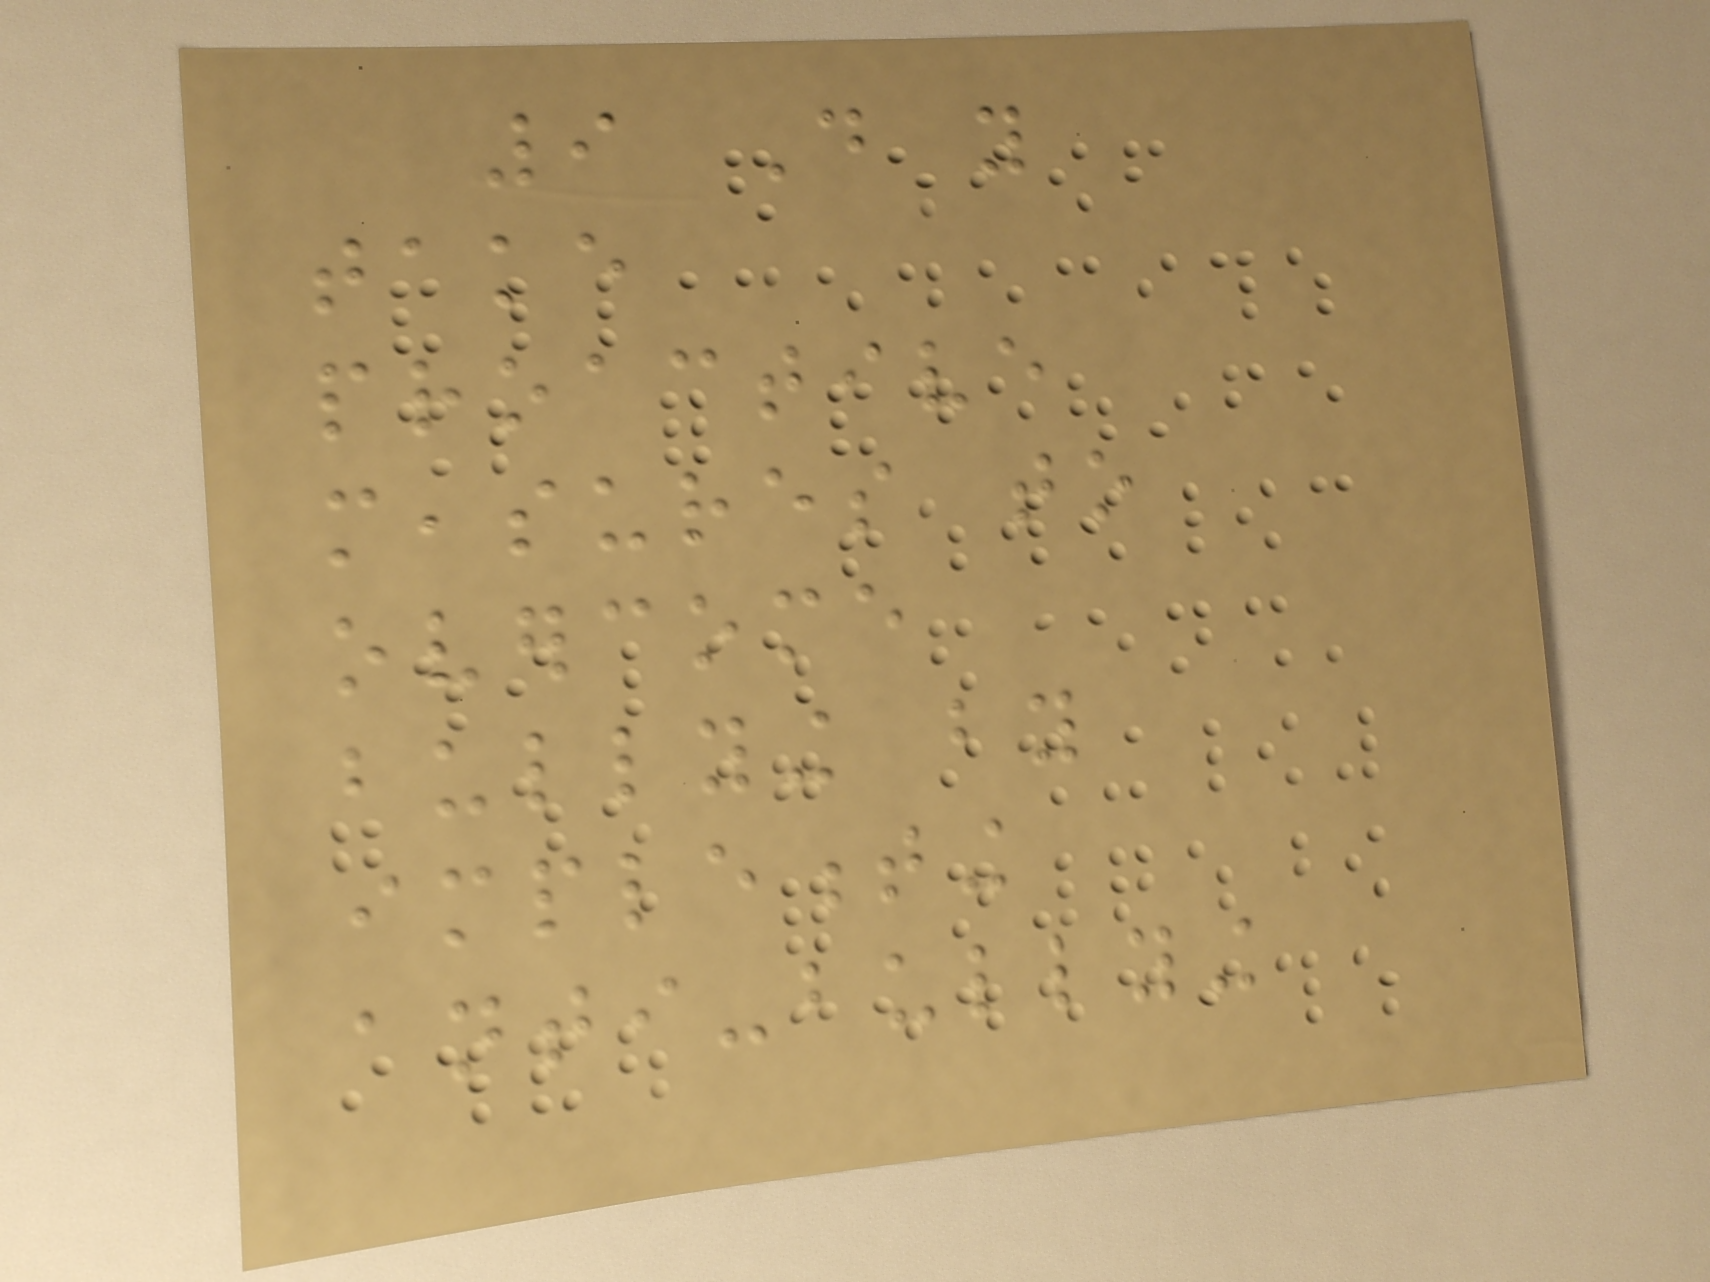9 Do you
take
proactive
measures to
overcome
bullying by
implementing
anti-bullying
